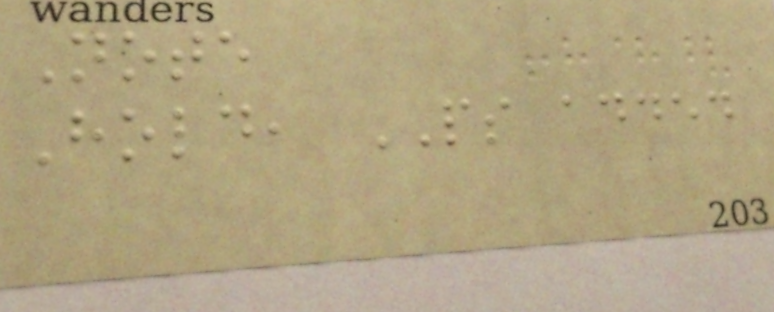Note
Hold, PS added
